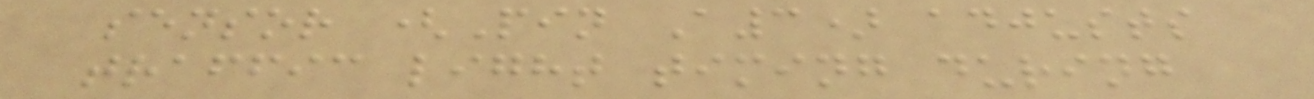sensor (Pin A3) adjusts
traffic light timing during
